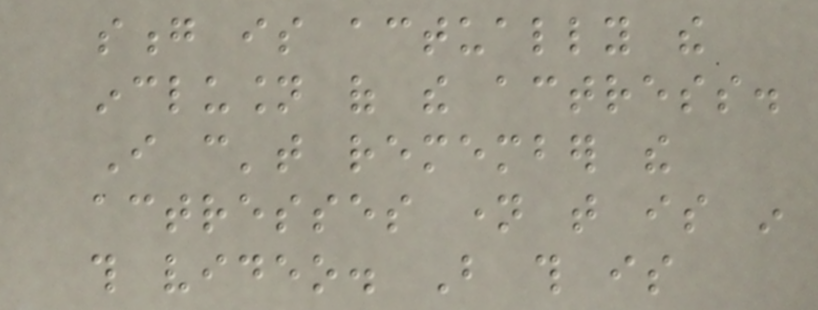song is actually the
inclusion of the actress.
I can't remember the
actresses name that is in
this video. But this is
